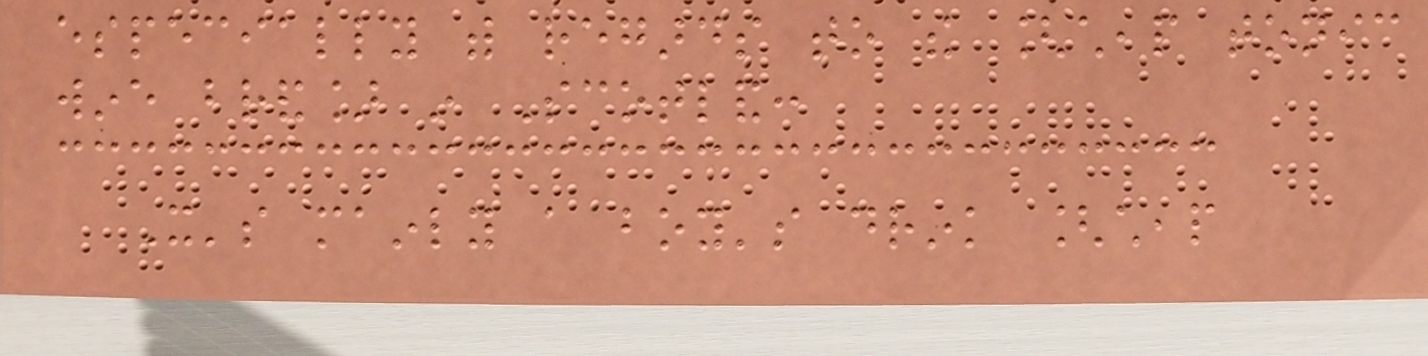especially with regards to the [cheap tonic
wine brand] in Scotland:
It's mainly a boy's drink [cheap
